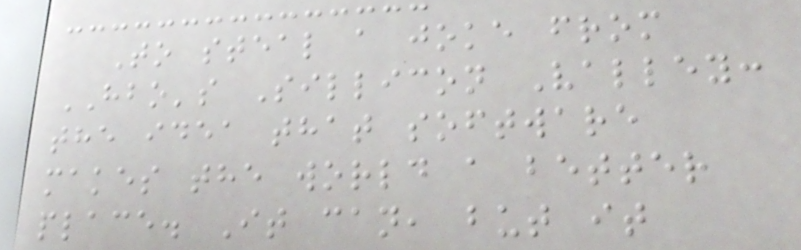To steal a joke from
HBO's Sillicon Valley:
the idea that software
makes the world a better
place. It can, but it
